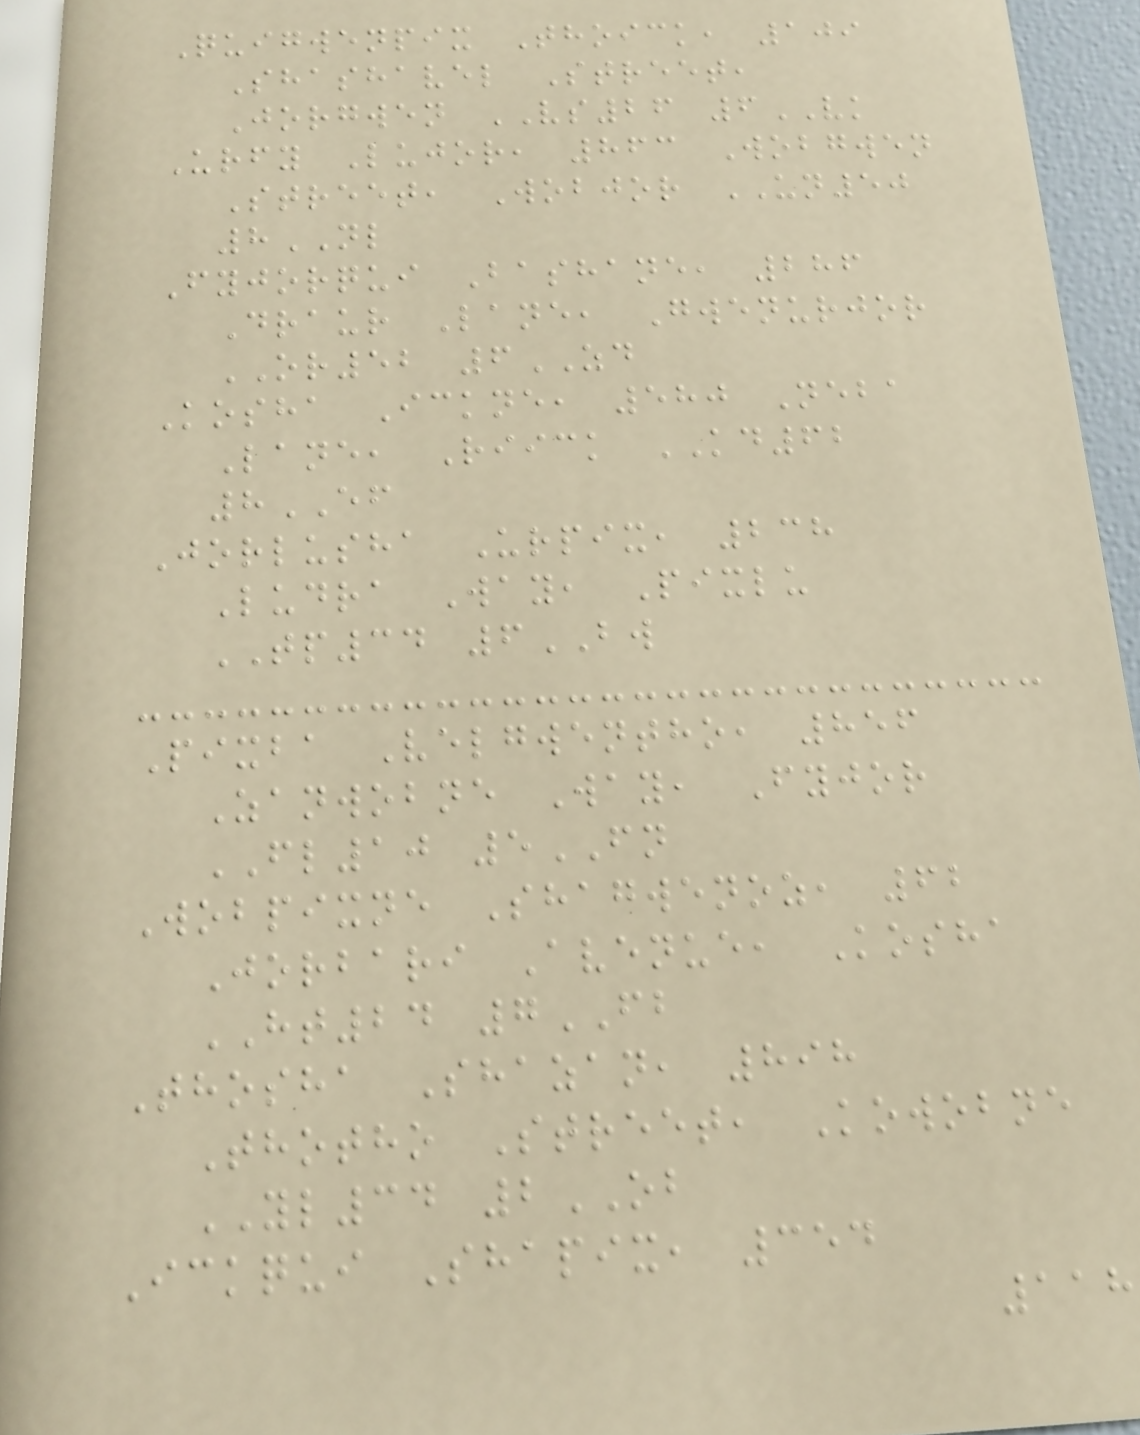Quigwenpix Thoick, 109
Shashavel Street,
Jorgwen VS26 6VK
Urfy Lujor, 863 Wobgwen
Street, Wobjor UN50
8NL
Fyjorqui Bashane, 286
Draur Lane, Gwenurjor
OR52 6ZD
Kosha Ickne, 580 Neba
Lane, Riick KD62
8EF
Jorlusha Urpix, 238
Ludra Way, Pixlu
TP34 6BW
Pixba Velgwentho, 856
Zanwobne Way, Fyjor
FL10 5FN
Wobpixne Shagwenoz, 62
Jorbari Avenue, Kosha
HT24 7FB
Thosha Shazan, 898
Thotho Street, Kowobne
YL34 2OB
Ickqui Shapix, 354
118
